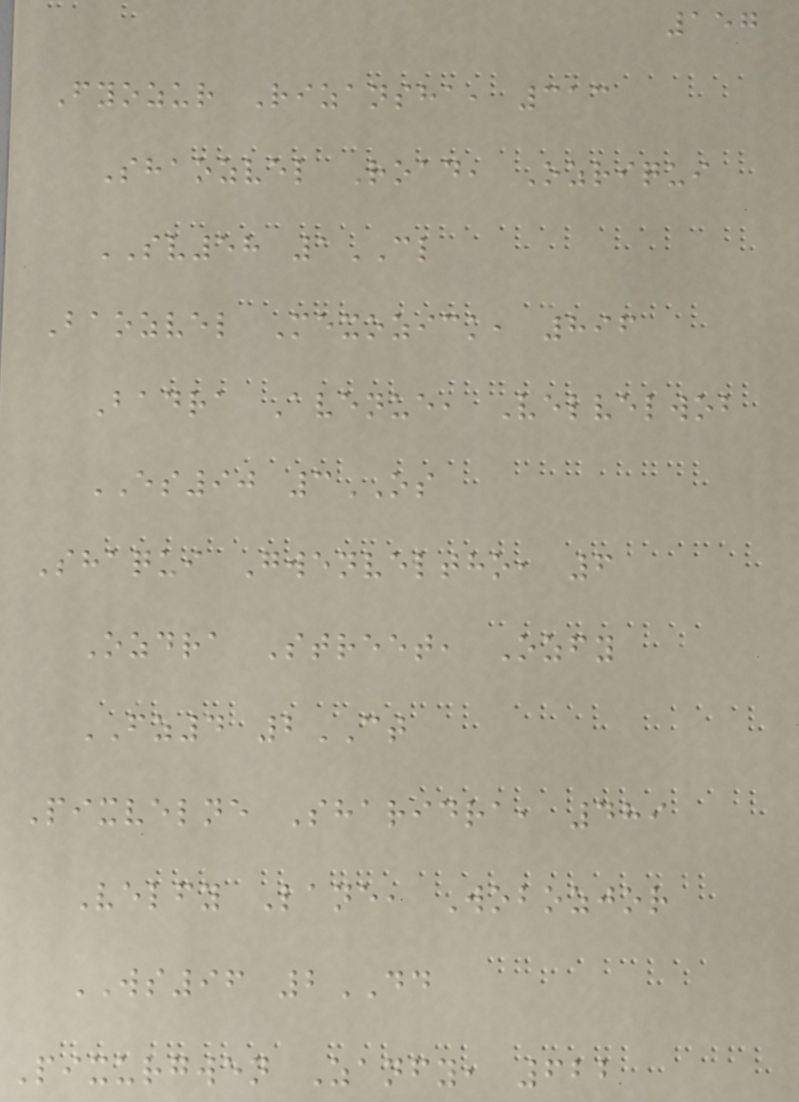157
Fyozur Rizansha, 313
Shaozvel Road, Ozriqui
SV58 1CL
Baozvel Mexozick, 896
Badra Avenue, Velvelwob
ES90 3OS
Shaqui Gwenveltho, 6
Ozdra Street, Ozfy
FZ4 2CT
Pixvelne Sharidra, 489
Velfy Lane, Wobozjor
WS96 2DD
Pixurgwen Zanfy, 622
